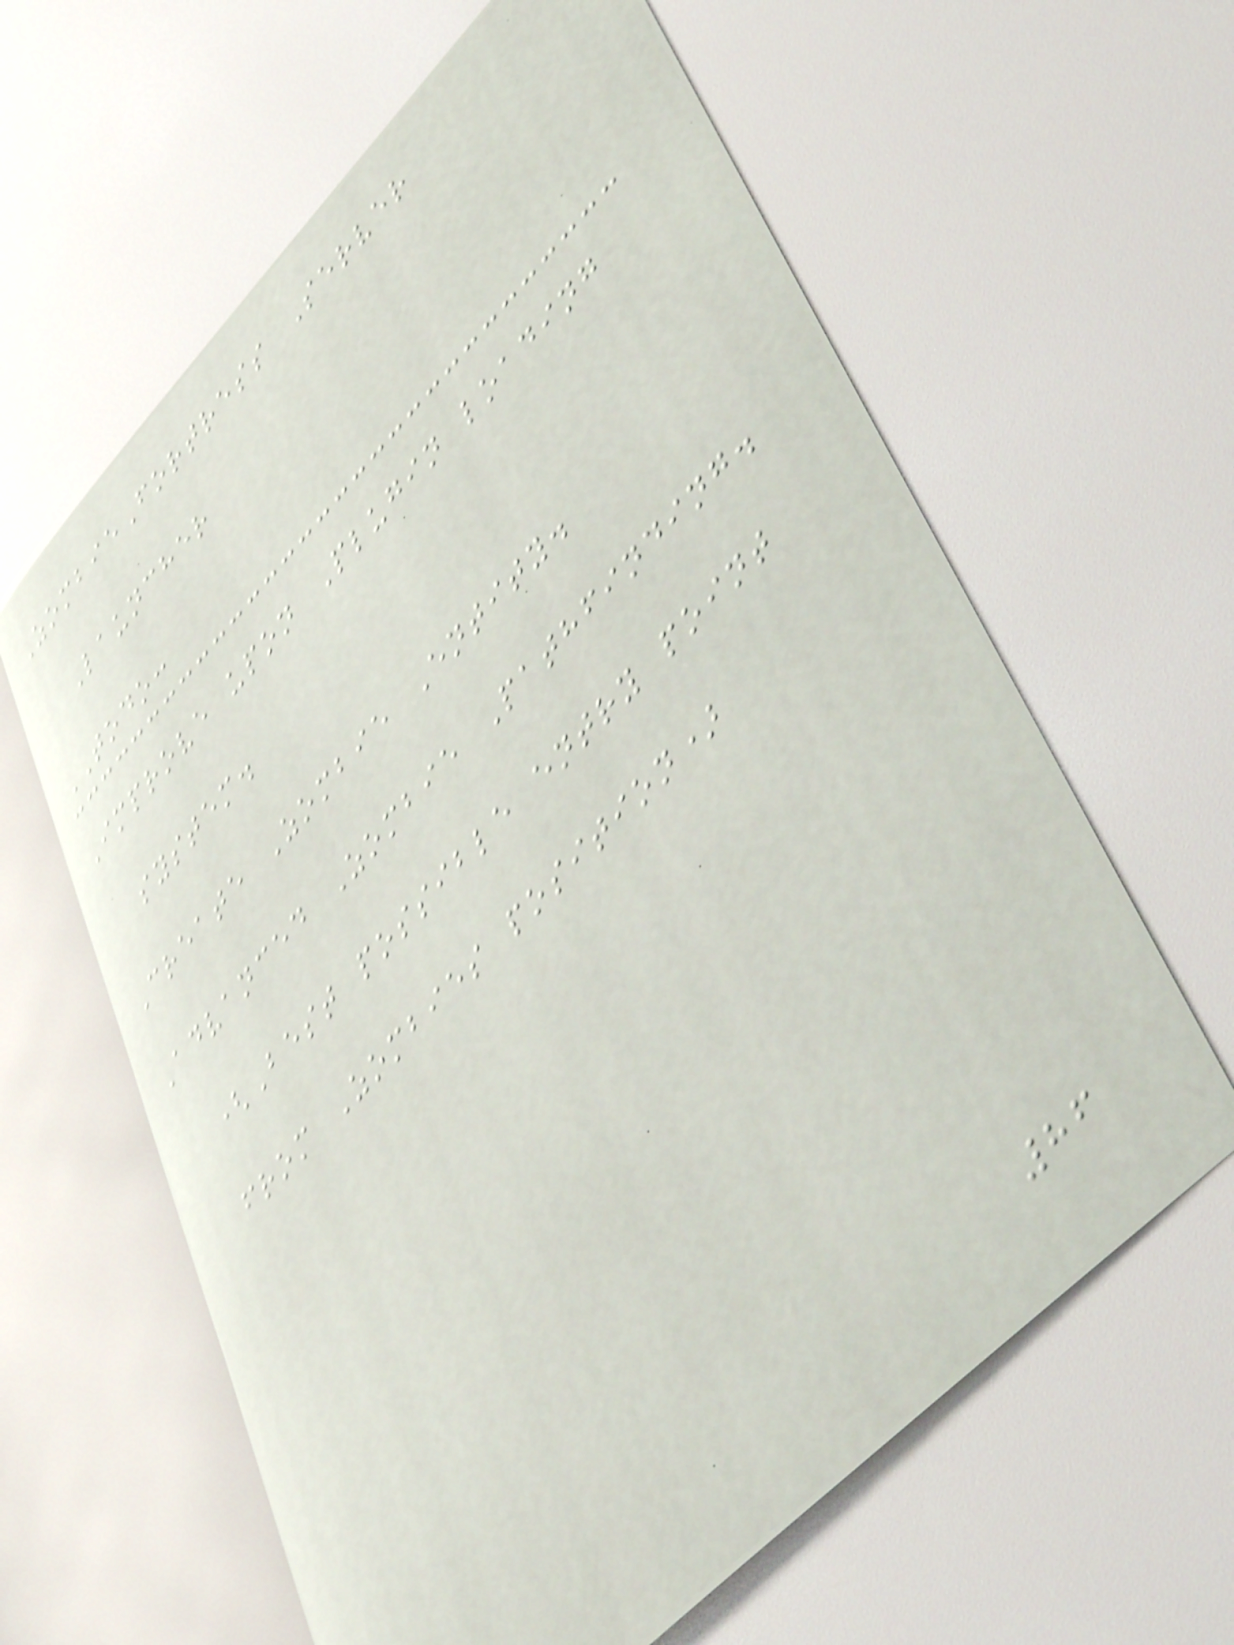ZombieFortress Server
Launcher
TODO:
Improve upon Plugin loading
system.
Create Zombie Entity.
Advanced Zombie Pathfinding.
(Best possible entry point
from Zombies position)
86
